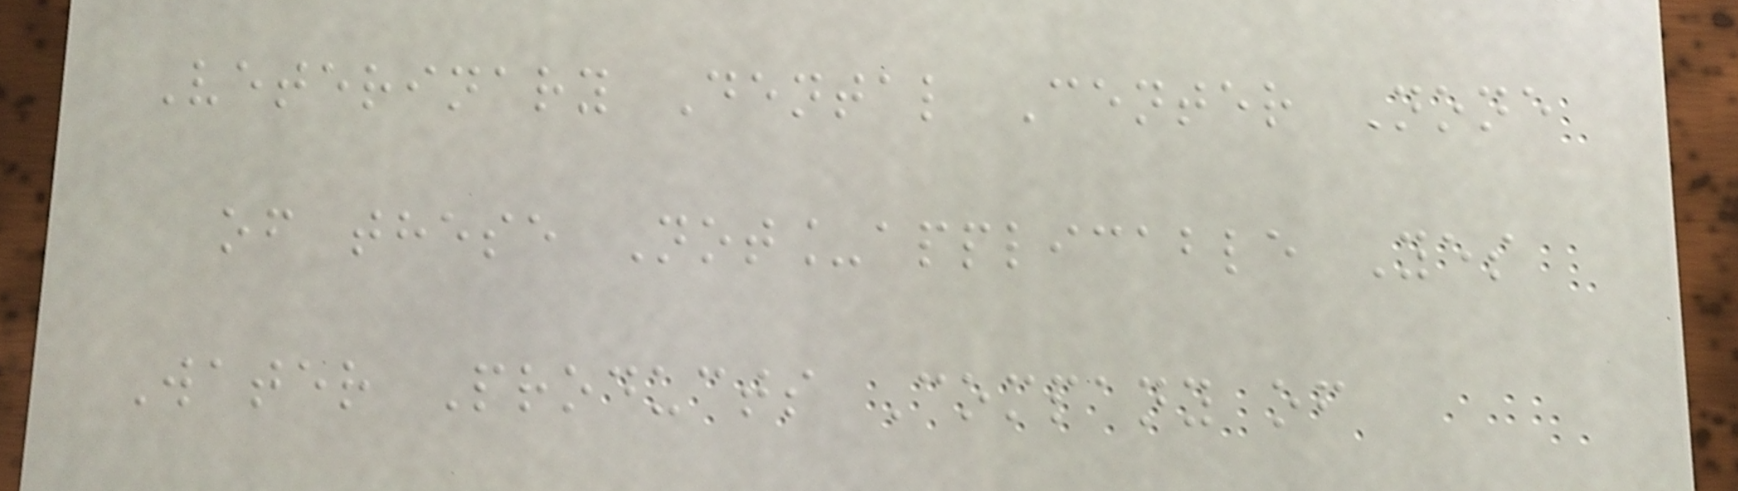Veterinary Dental Center None
of these Not_applicable Yes
Water Products Company of
